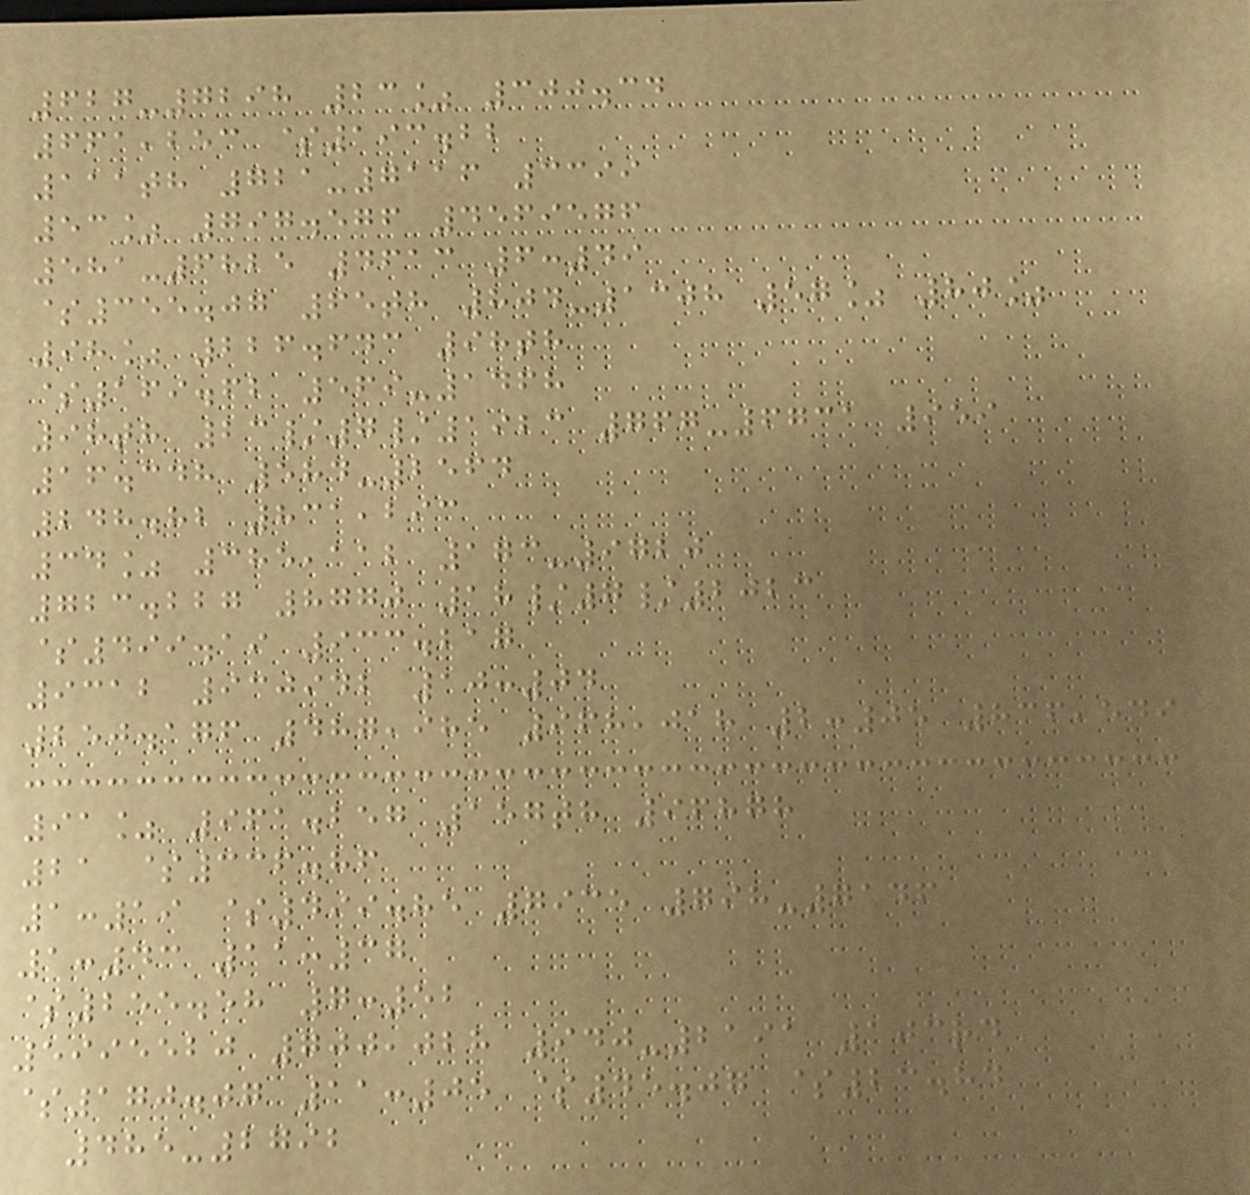627-7298 23% 300.34
661,253 $193.22
111th 721-7116 3399
53% 797.576 4569576
581-6825 4613 6:49
$355.07 65th 804-1308 57% 80%
98% 226.643 98th
$169.62 569-1468
98th 23/7/1923 767-6731 959
16.348 584-2564
248.82 831,293
34% 385,112 173-9720
723.227 8770 18/7/2023
$499.19 933.217
9312 930942 10:04
250.176 487,985 968,018 2:05 836,549
91% 961.257 157th 96878
21 $336.86
1:19 $499.85 7935 798-7146
1:43 11:37
$255.58 7:52
5995520 700,028 940-2191 103rd
$170.07 11:05 $45.07 $23.84
485-2792
